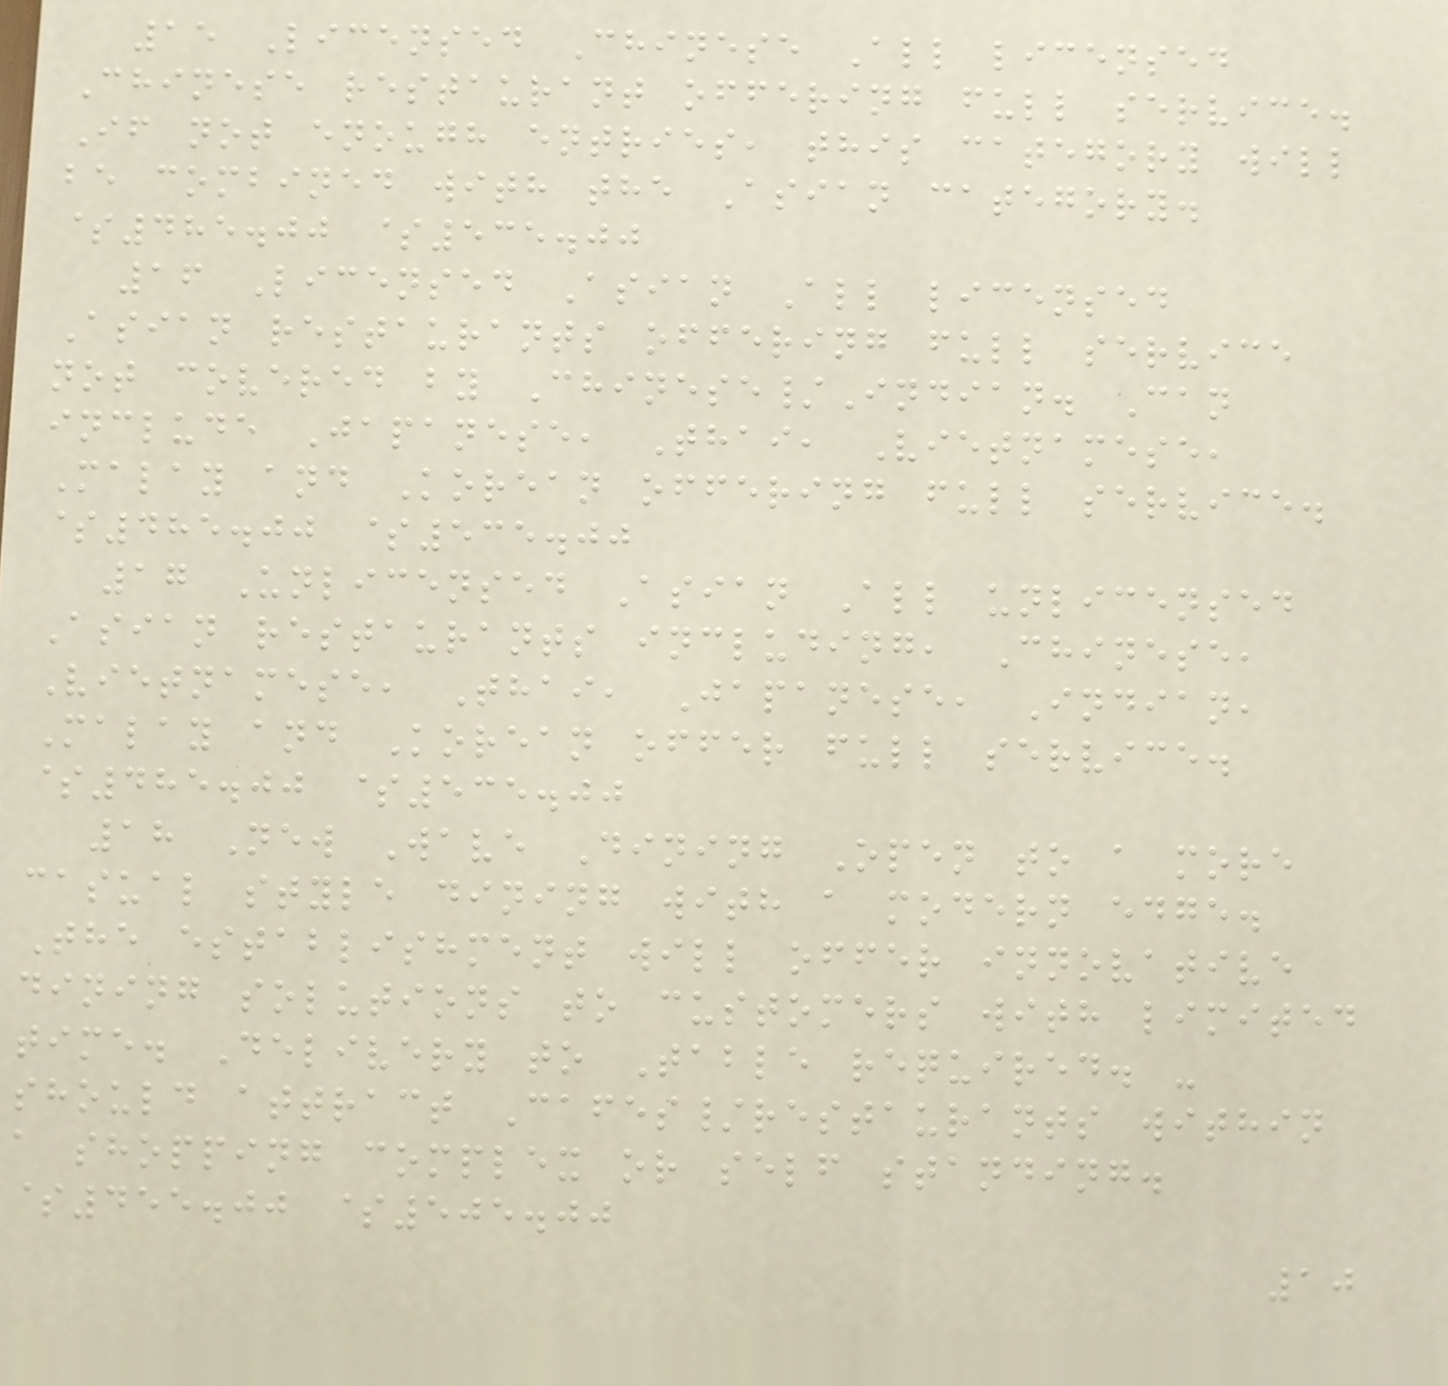15 Licensed Chinese All licensed
Chinese restaurant offering full service.
If not enough entries, this category will
be combined with the Asian category.
$485.00 $535.00
16 Licensed Asian All licensed
Asian restaurants offering full service
not covered by Chinese/Indian. Can
include Japanese, Thai, Vietnamese,
Malay and Korean offering full service.
$485.00 $535.00
17 Unlicensed Asian All unlicensed
Asian restaurants including, Chinese,
Vietnamese, Thai, Japanese, Indian,
Malay and Korean offer full service.
$485.00 $535.00
18 New Wave Dining Open to a more
casual style dining with a modern edge.
The establishment will offer innovative
dining solutions to customers with limited
time. Delivery to Table required. -
should attract Cafes/restaurants within
a shopping complex or self standing.
$455.00 $505.00
10
